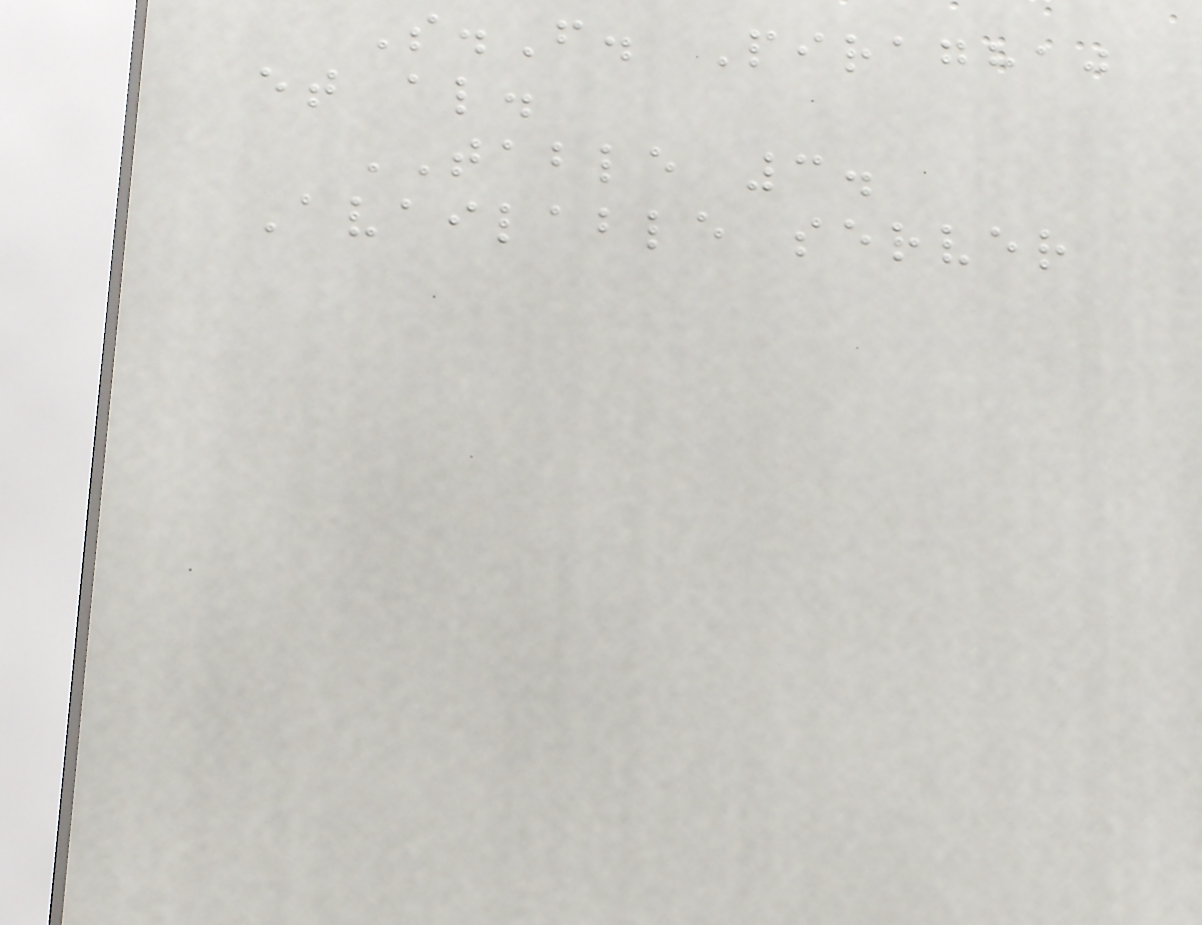S.F. Piraghaj
et al.
TABLE 3.
Available server
